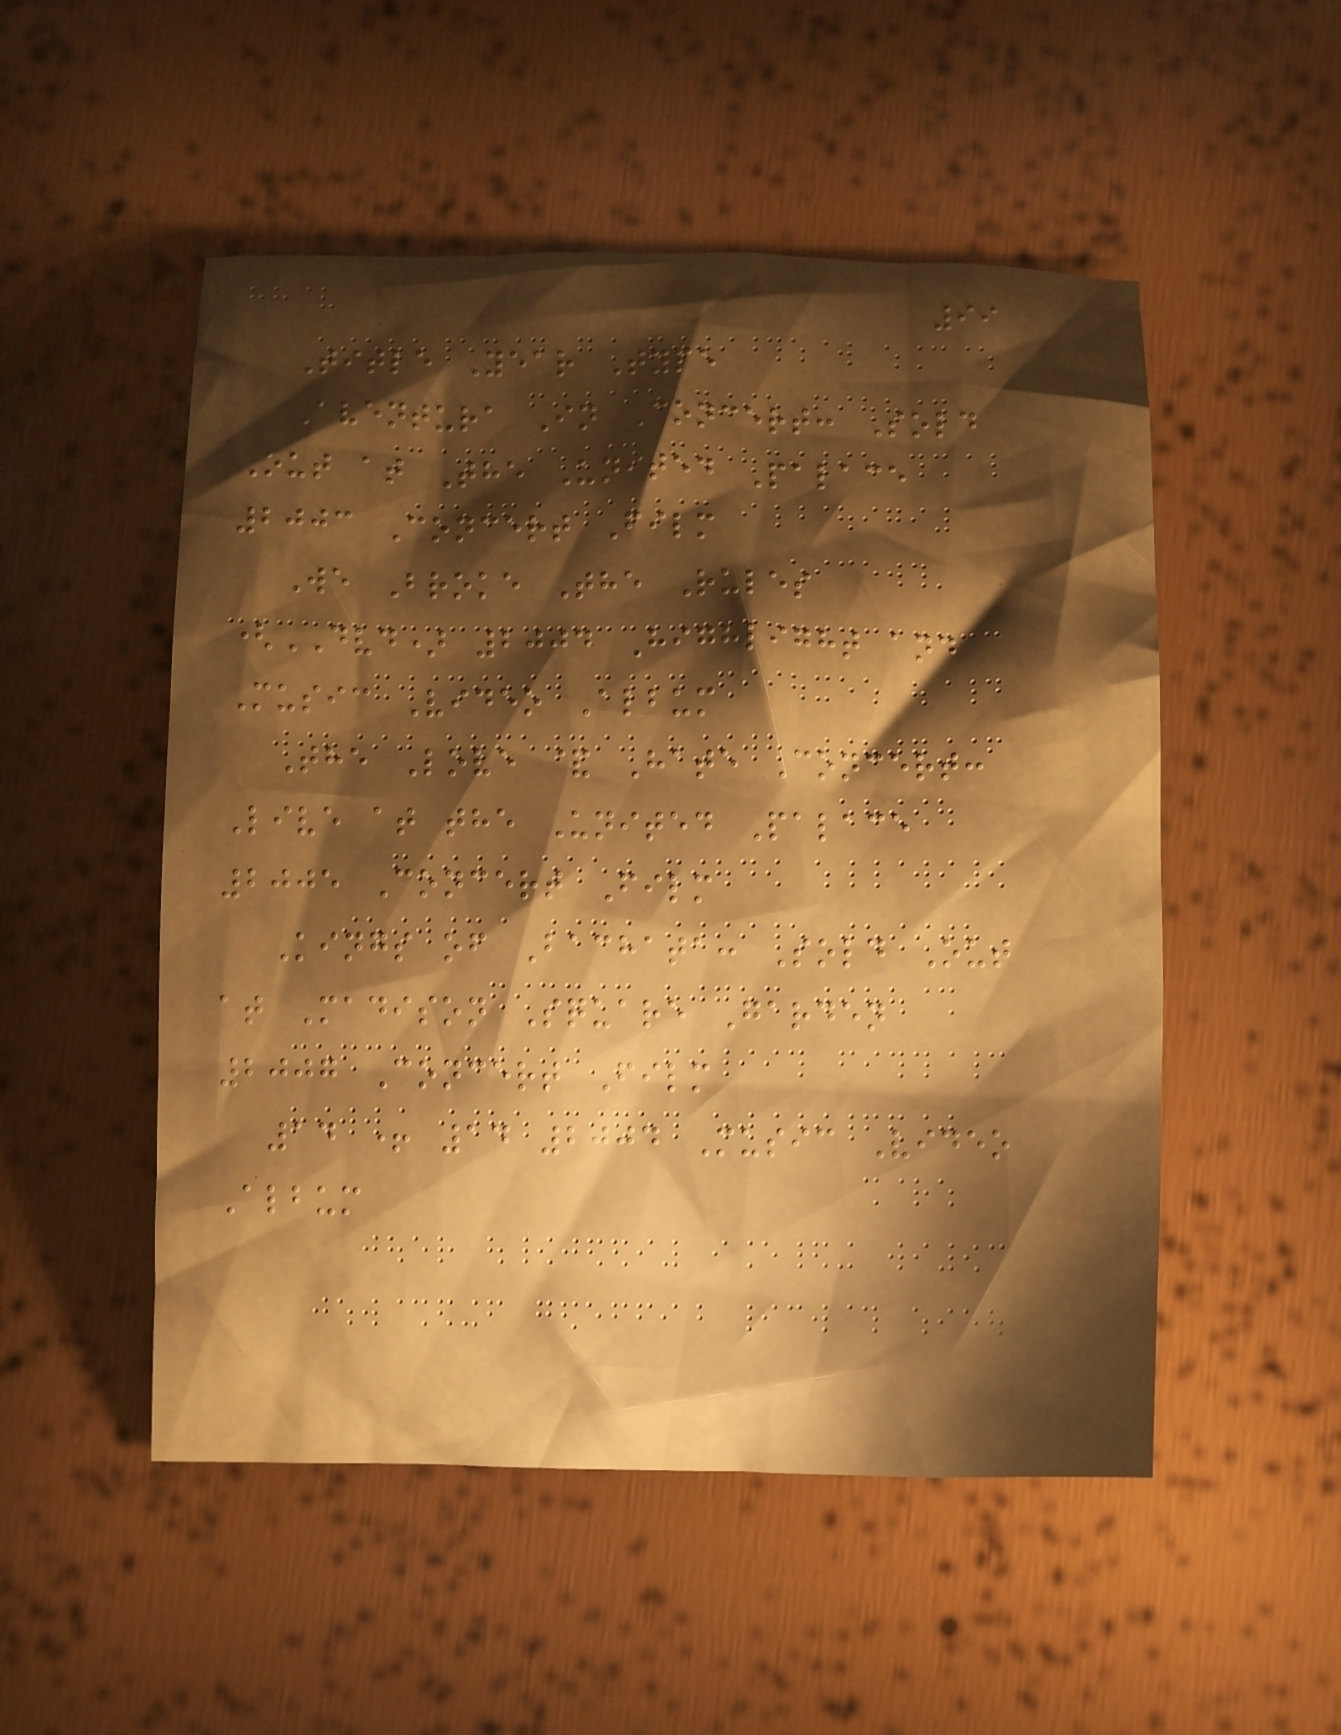99
Title Year Type
Aventura In Concert: Sold
Out at The United Palace
2003 Concert Film
We Broke The Rules
(DVD) 2004 Highlight and
Music Video Album
The Love & Hate Concert:
Live at the United Palace
2005 Concert Film
Kings of Bachata: Sold Out
at Madison Square Garden
2007 Concert Film
14 + 14 2004 Music Video
Album
